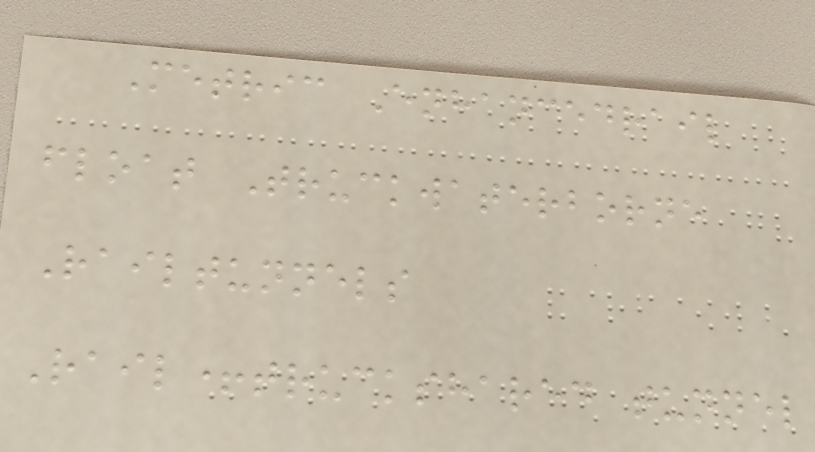Metric Enhancedrail
float Truckwaterborne
Railtunnels
Rail+truckshared tunnel
